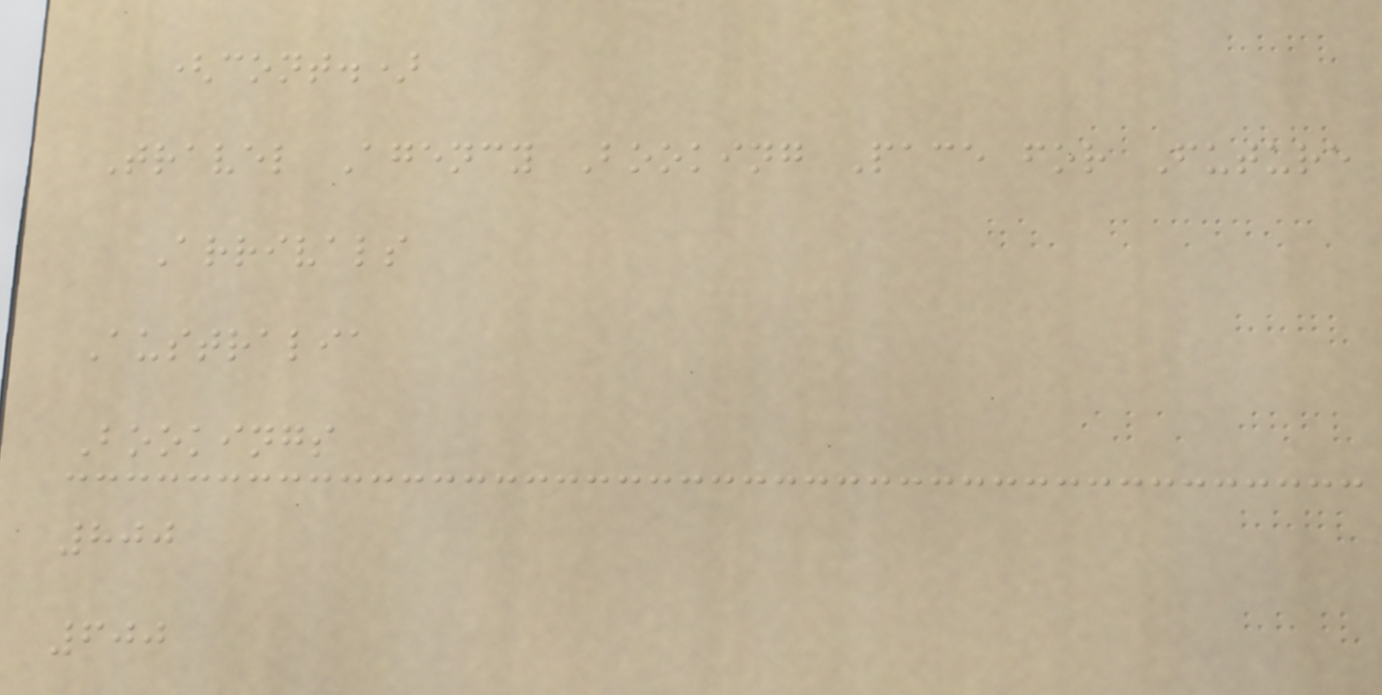(cont.)
Travel Agency Booking Pace for Future
Arrivals
Australia
Bookings
800
600
